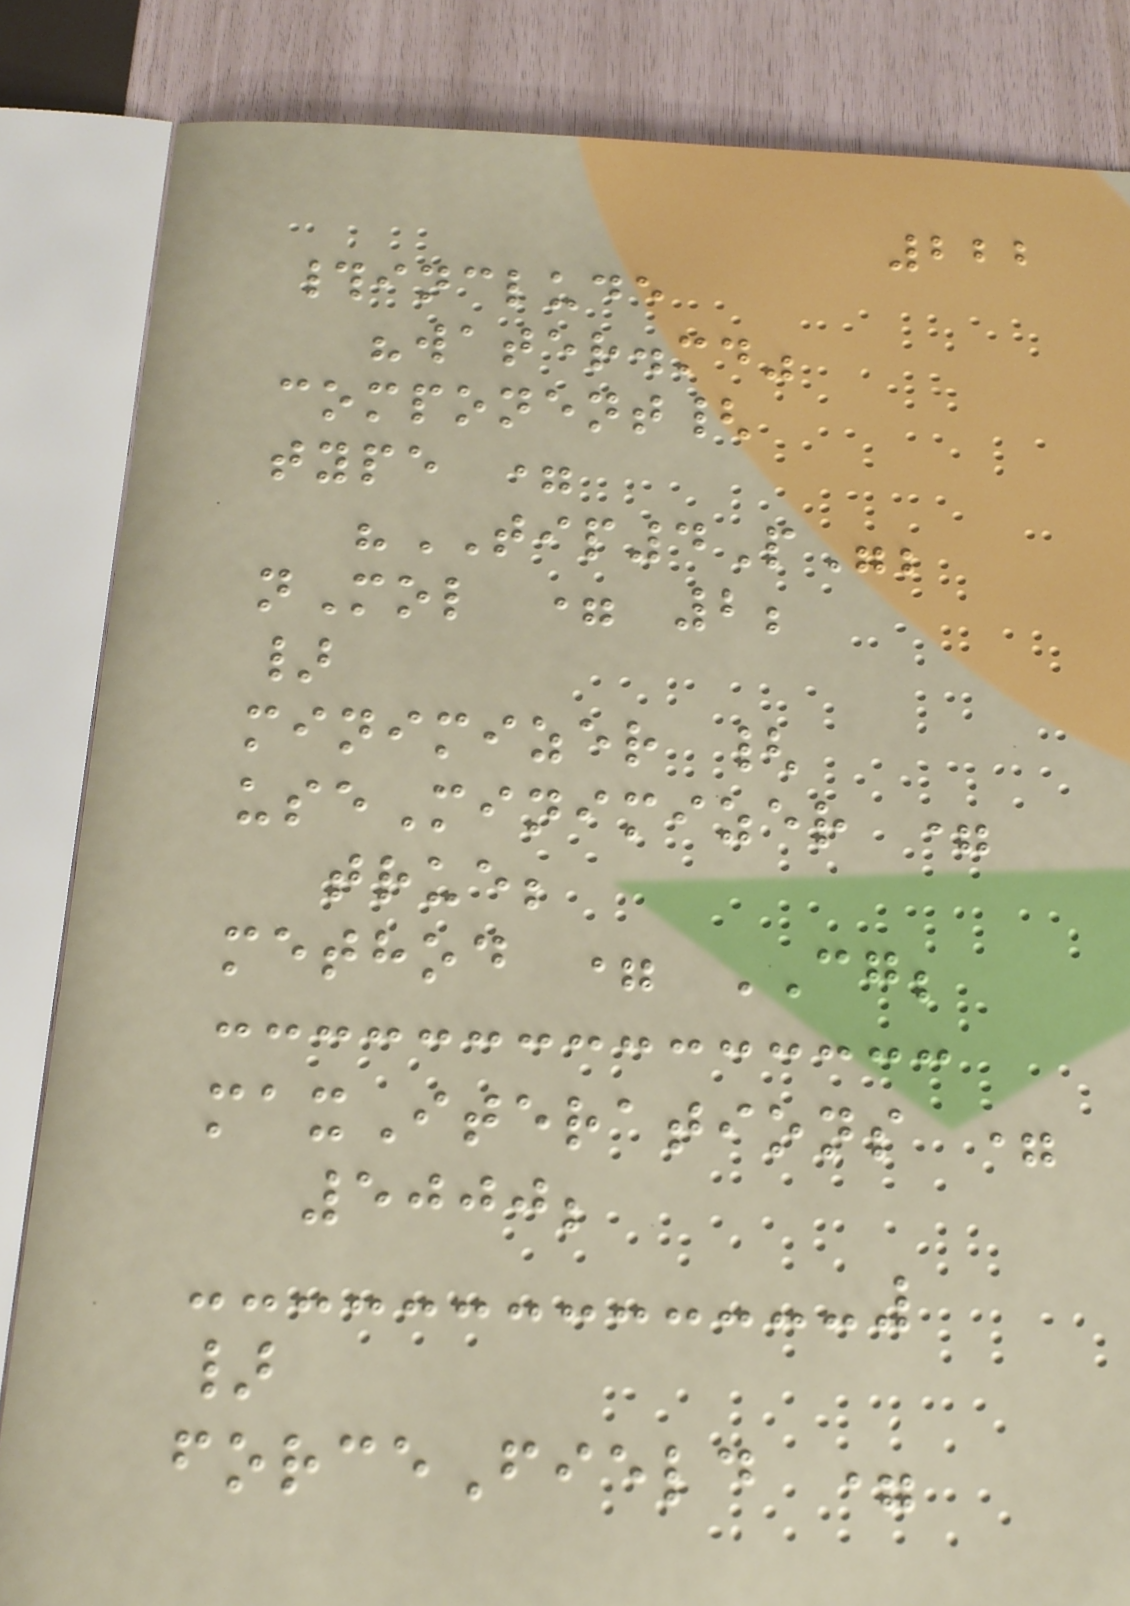222
#include
"water.md"
component{
type =
"TIP4P";
nMol = 2;
}
minimizer {
useMinimizer =
true;
method = CG;
maxIterations =
5000;
}
forceField =
